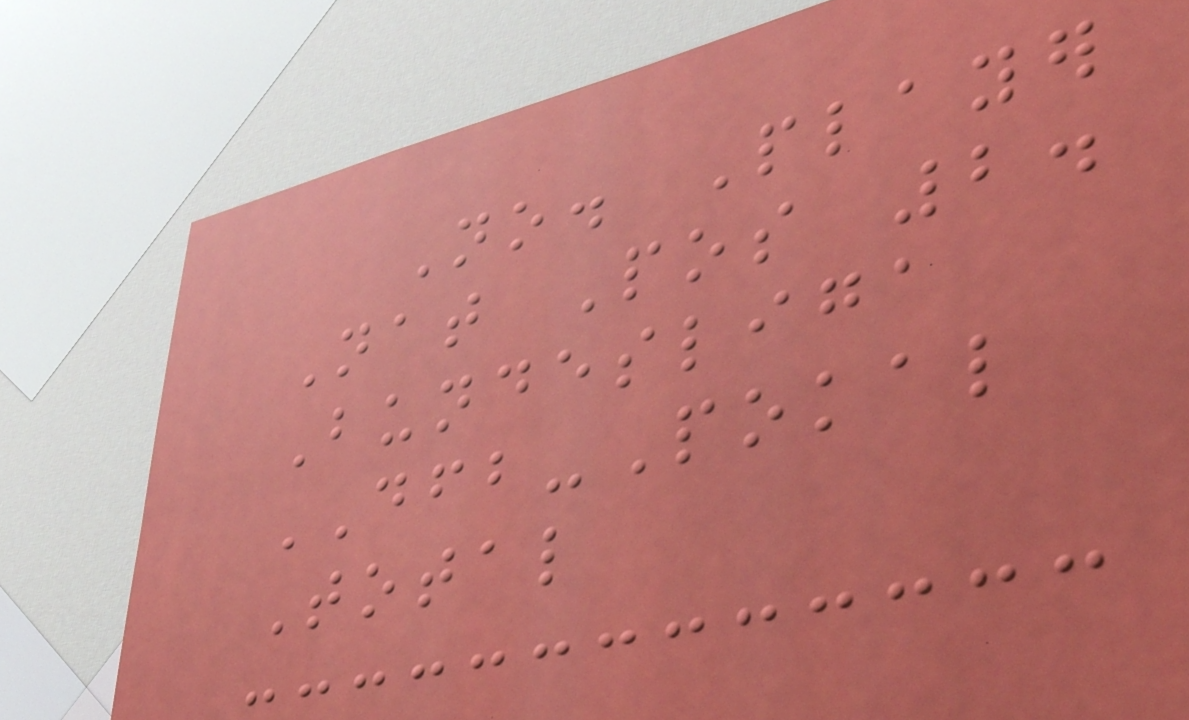No. Player
Nat Pos 2.
Bundesliga
DFB-Pokal
Total
